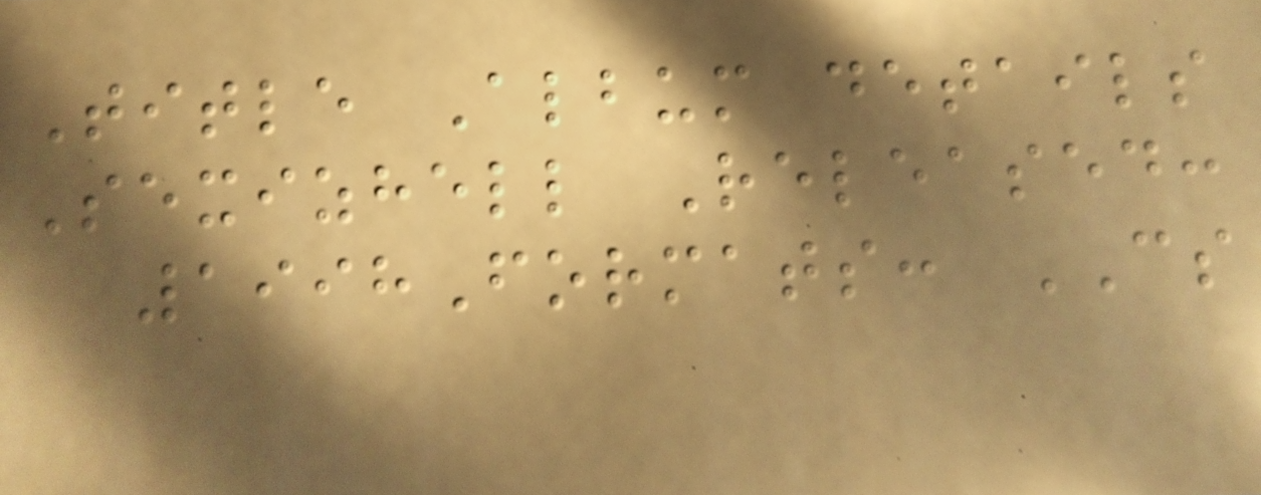Title Album details
Sexizhell Released:
1998Formats: CS
